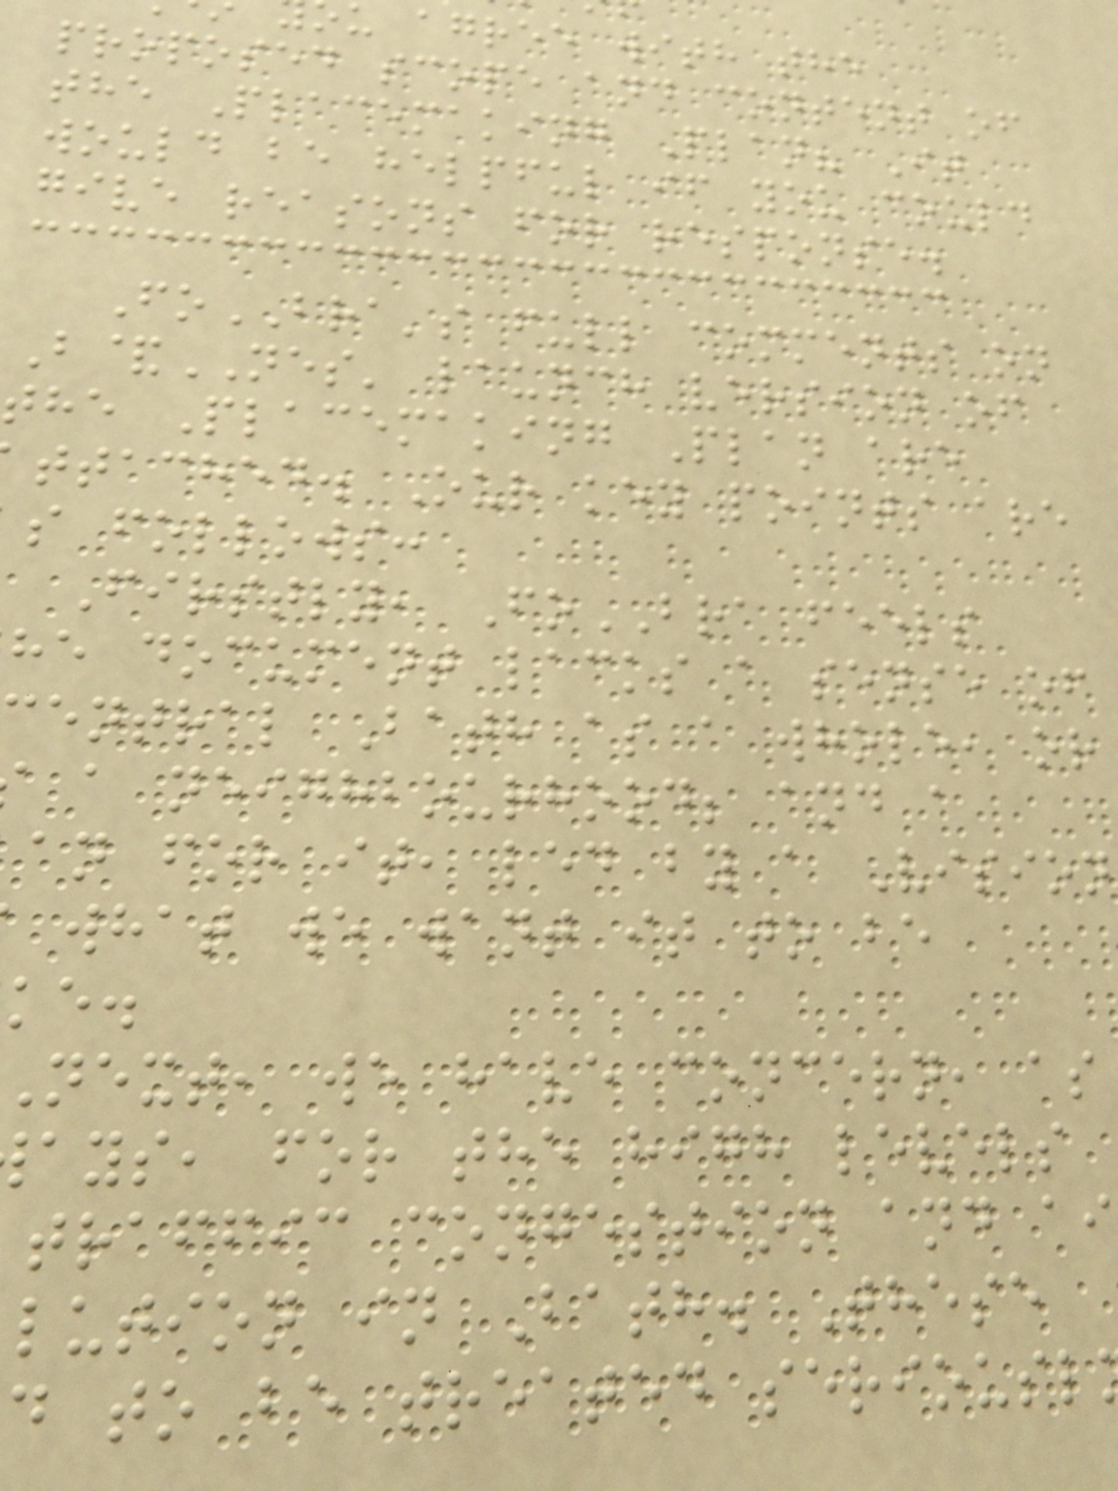u agree with the
proposed scope and content of
the Placemaking Plan? It
would be helpful if you could
give reasons for response.
FoBRA's full comments on
B&NES' launch version of
the Placemaking Plan are
ttached. Our key points are
s follows:
Firstly, FoBRA feels
he document lacks a sense of
entral Bath as a whole, or
a neighbourhood; and a
an for it, led by a Vision
what we want it to be
next, we have concern, as
ays, for the high levels
traffic congestion and ai
lution in Bath. These
d to be treated seriousl
